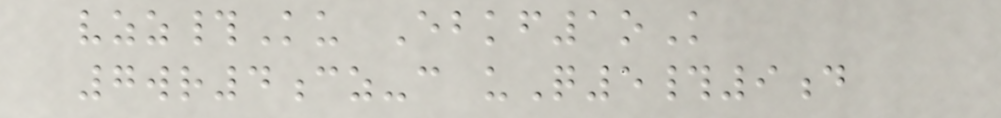vzz#Ku Ebkf1oK
7wr4cz-c uQ5#9d
